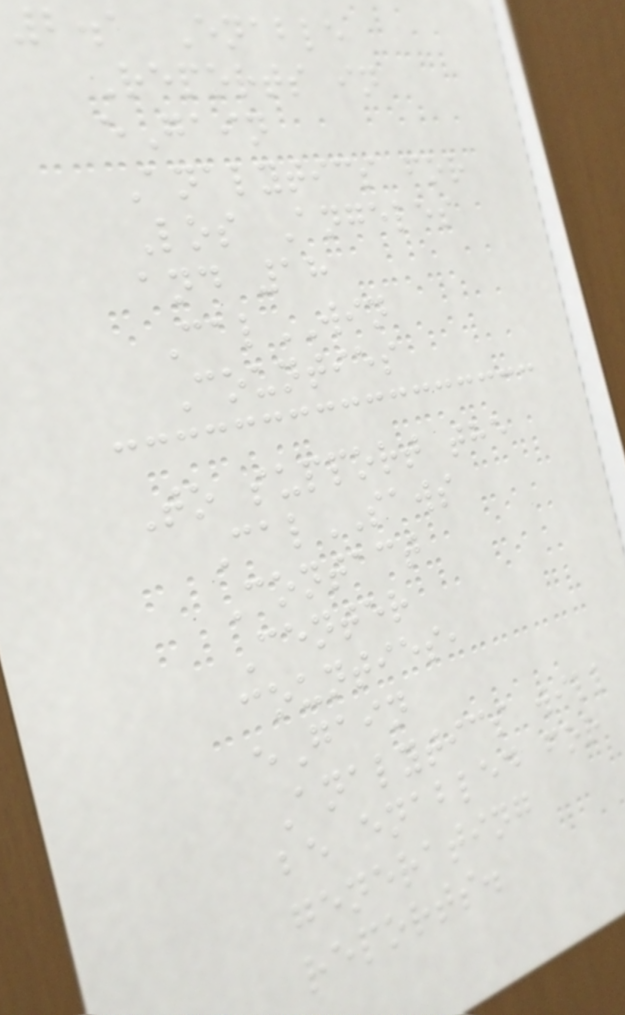2.1 Enable
Reports in
eGain
Analytics for
Los Angeles
and 18
CalWIN
Counties
To support the
CalSAWS
Contact
Center
counties,
eGain
Analytics will
be enabled for
generating
reports.
